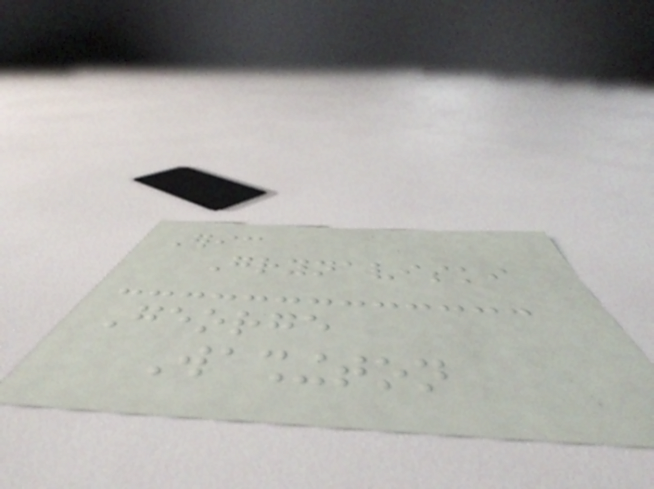Eric
Grynaviski
George
Washington
